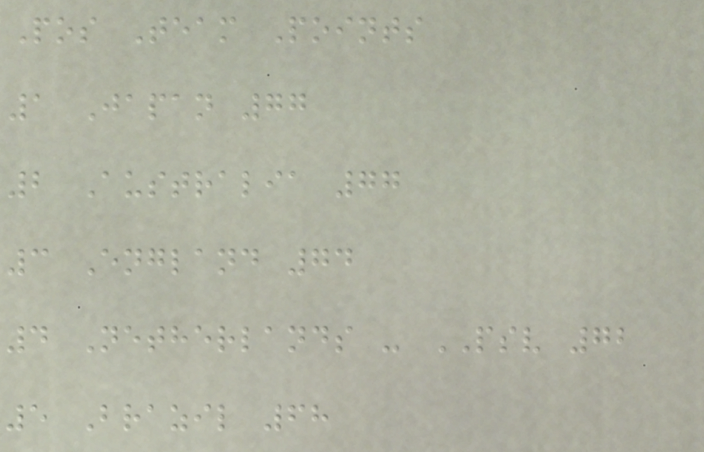Pos Team Points
1 Japan 77
2 Australia 77
3 England 74
4 Netherlands - PSV 72
5 Brazil 68
